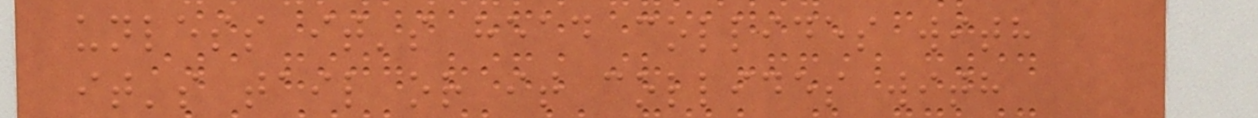unless it's head collides with
it's tail or it collides with
